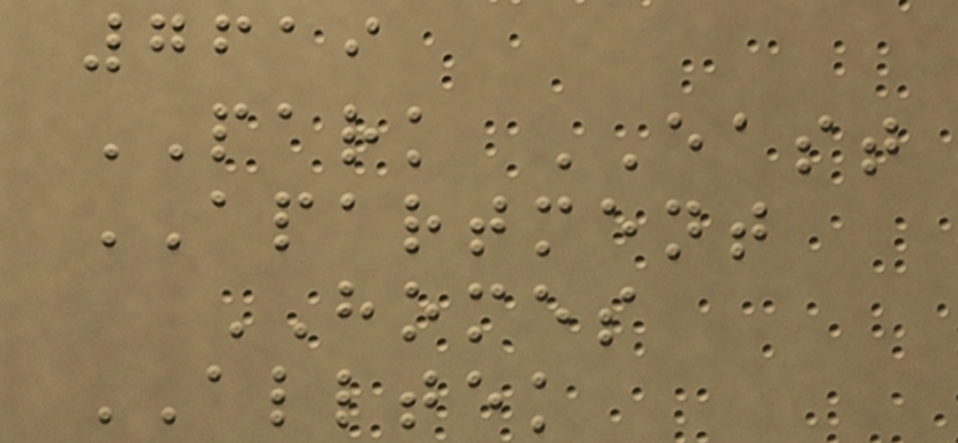7619
PARK EAST
APARTMENT
HOMES
ALLTEK
